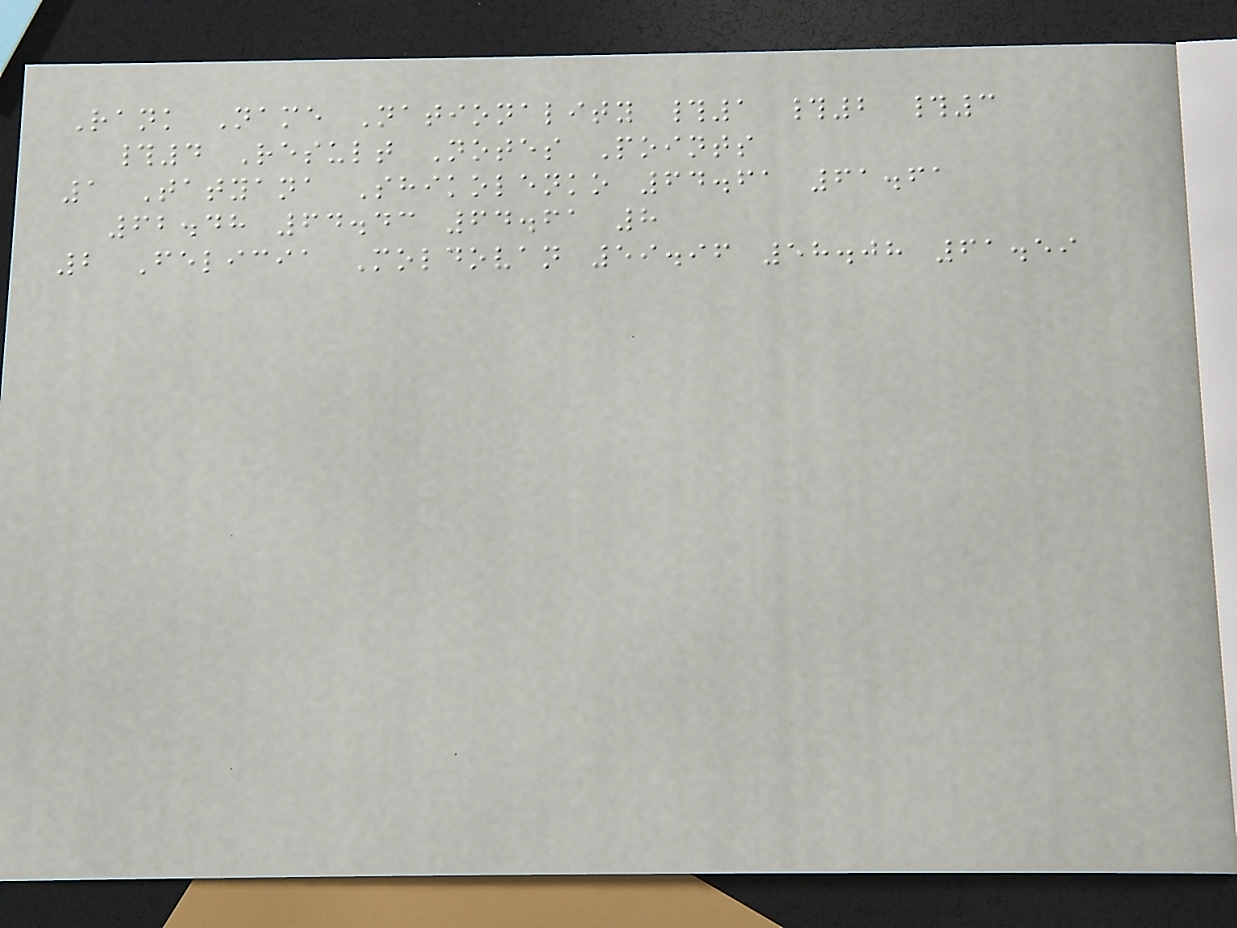Rank Name Nationality #1 #2 #3
#4 Result Notes Points
1 Tatyana Shikolenko 64.61 61.61
62.48 64.43 64.61 8
2 Felicia Moldovan 59.96 58.08 61.59
